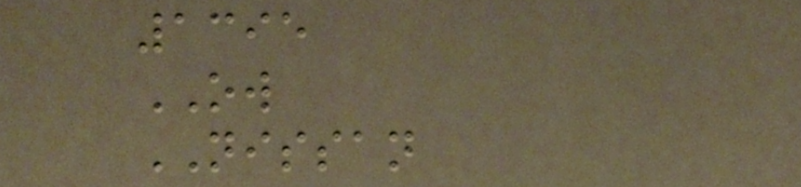1395
OW
NISSAN
